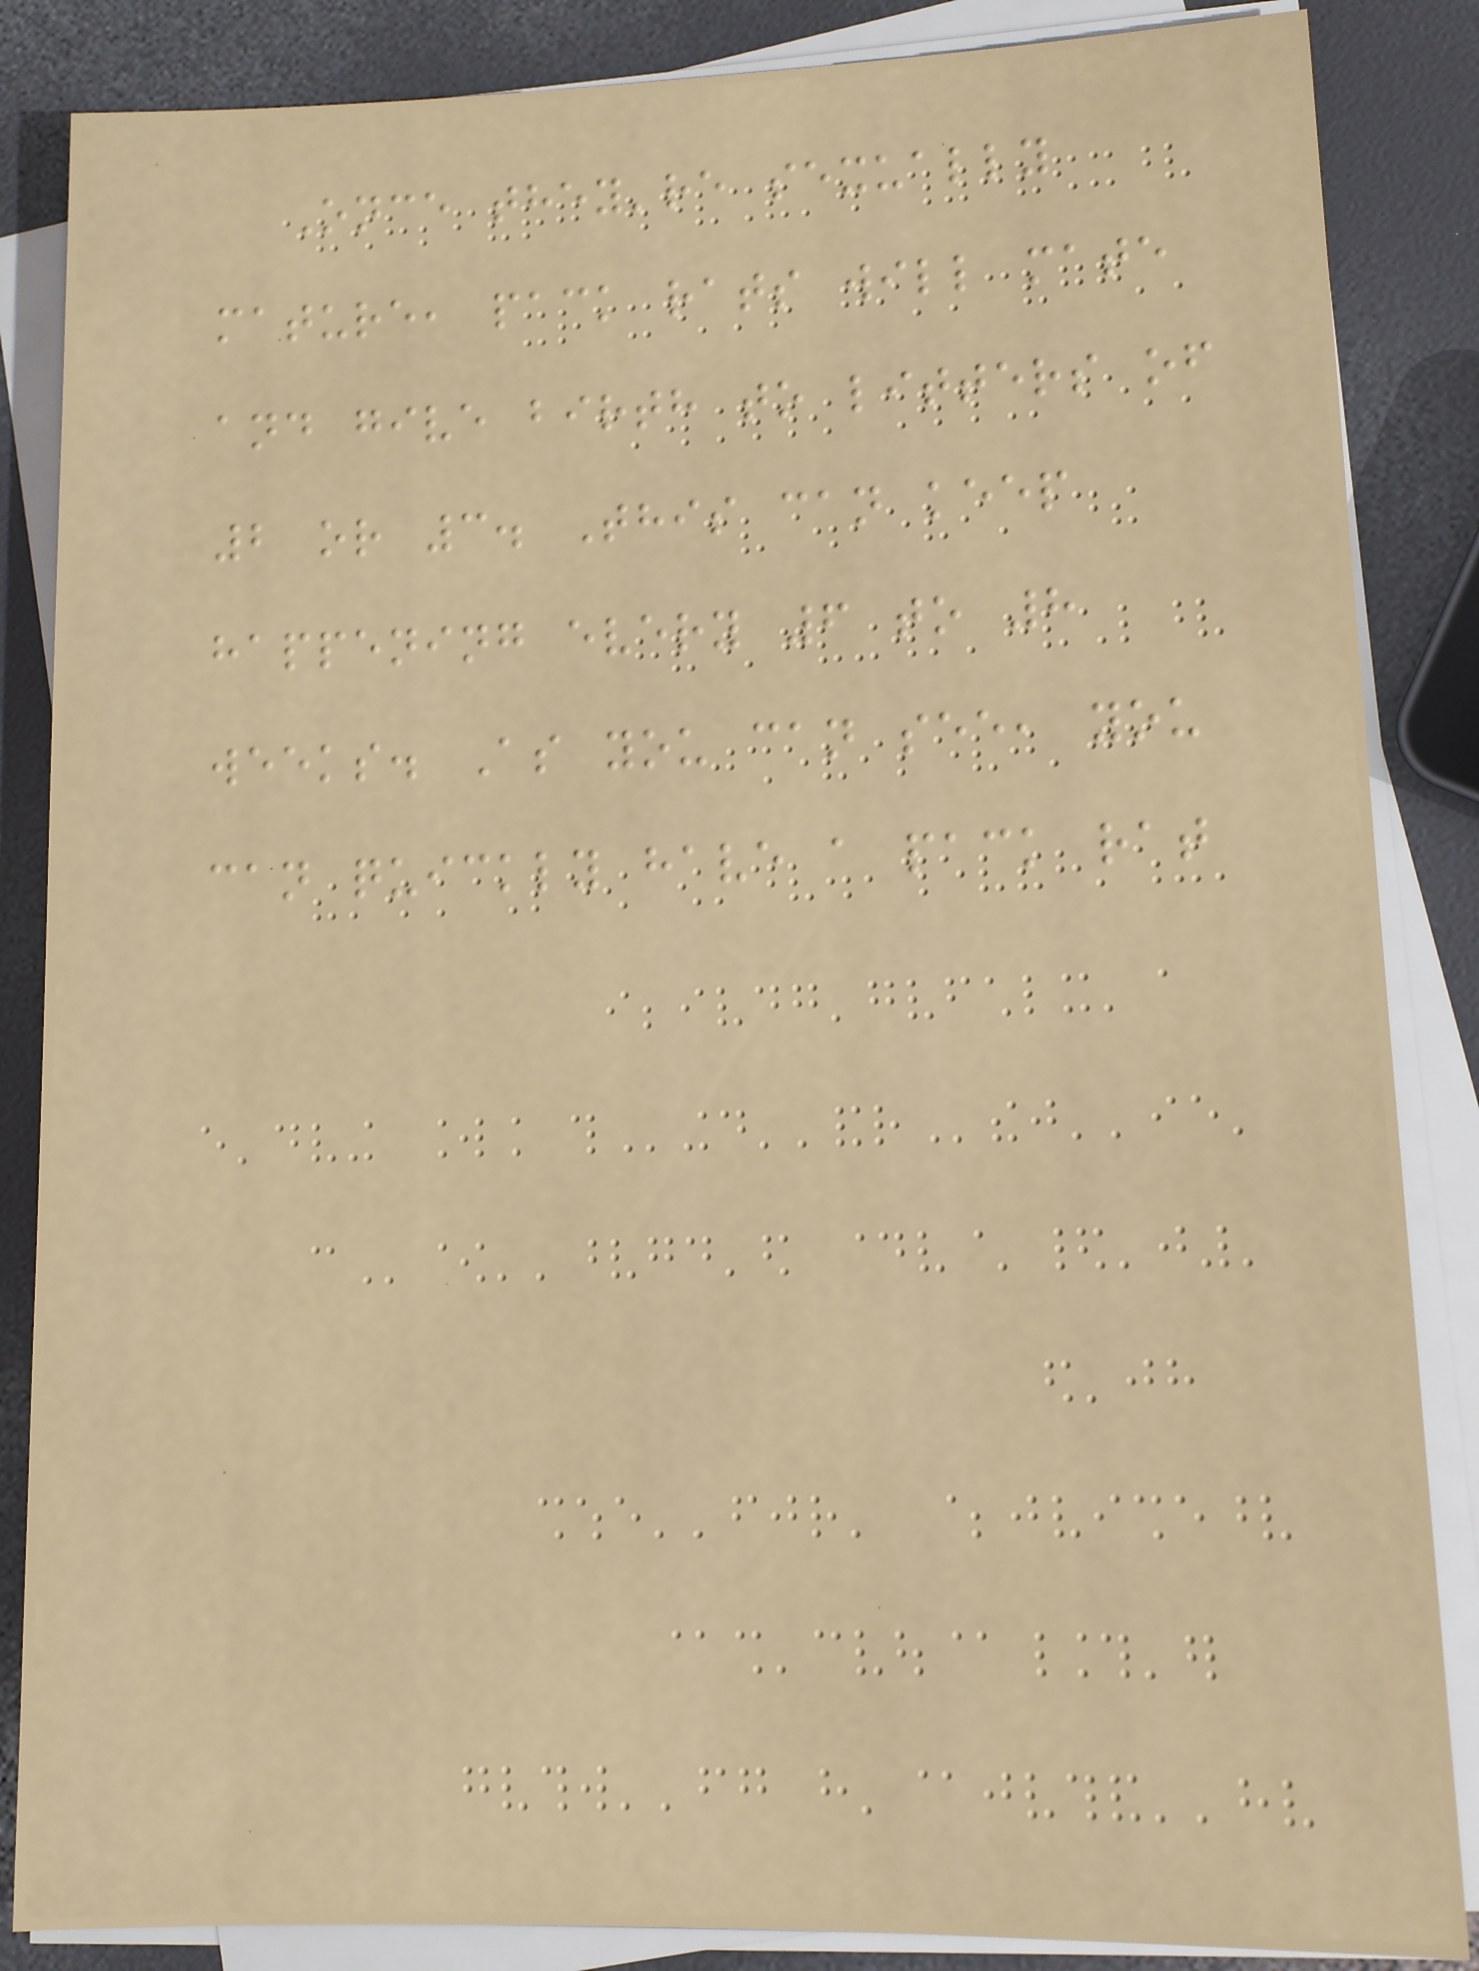Once they're sexually
mature, pack rats will mate
and give birth to litters of
2 or 3. This can keep
happening every 6 to 8
weeks. As you can see, you
can quickly have a pack rat
